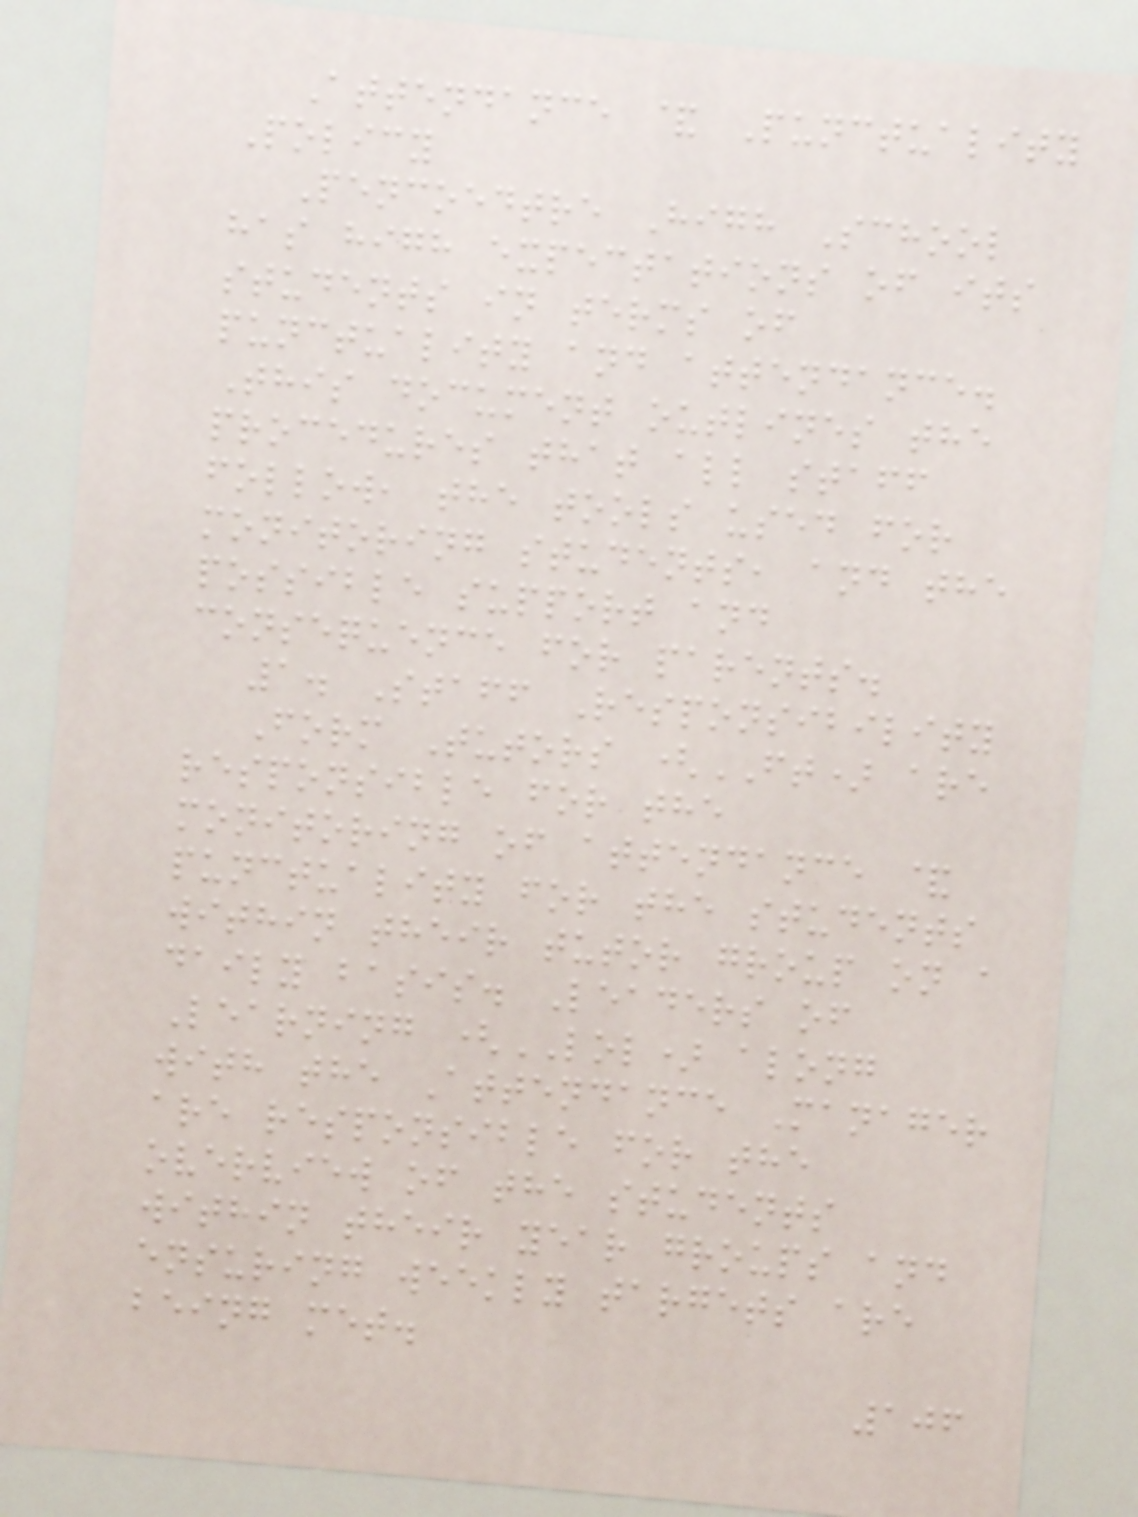Attendance & Punctuality
Policy
Pencoedtre High School
has high expectations of its
students in terms of
punctuality and attendance.
This document outlines the
procedures that all staff
follow, the tools used for
monitoring students, and the
possible support and
consequence for parents.
1. Staff Responsibility
Form Tutors (FT) are
responsible for the
monitoring of attendance &
punctuality for the students
within their tutor group on a
daily basis. Leaders of
Learning (LOL) along
with the Attendance Manager
are responsible for the
overview of the students
within their year groups and
ensuring weekly targets are
being met.
106
